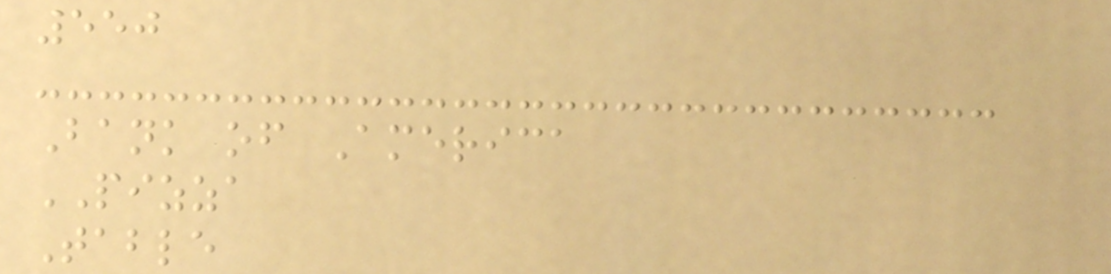550
Bank of America
PIZZA
Table
